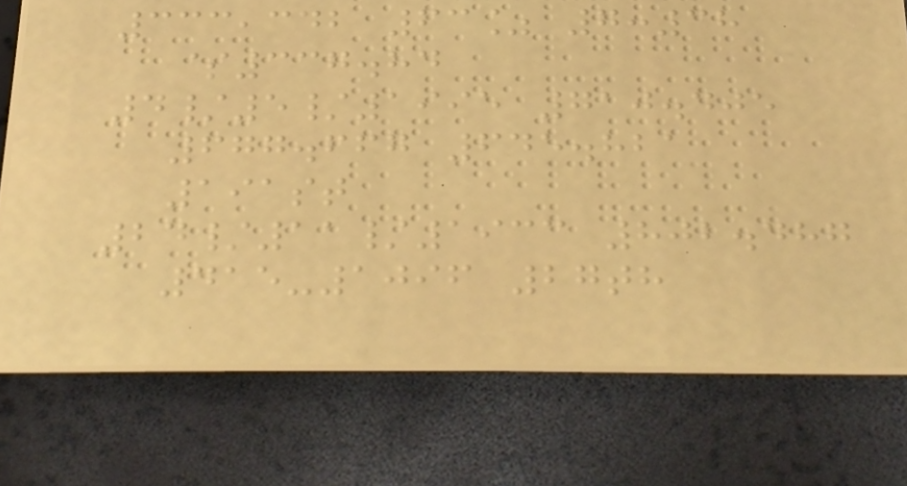333,342 63% 7:38
$337.84
4/5/1995 710.405
677.667 645.821
191st
24/11/1933 802.487
415-1096 27th
